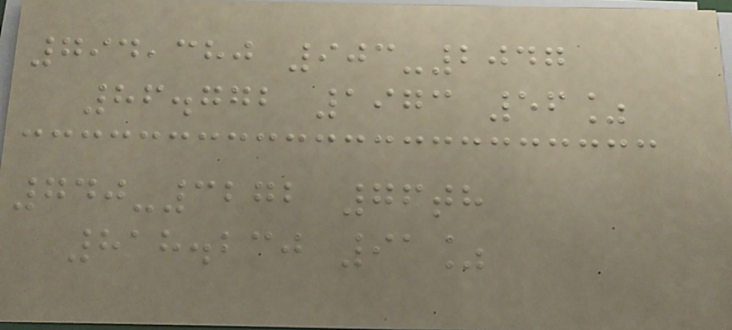794,380 903-2047
86.772 1973 56%
740-3272 76th
818.230 91%
